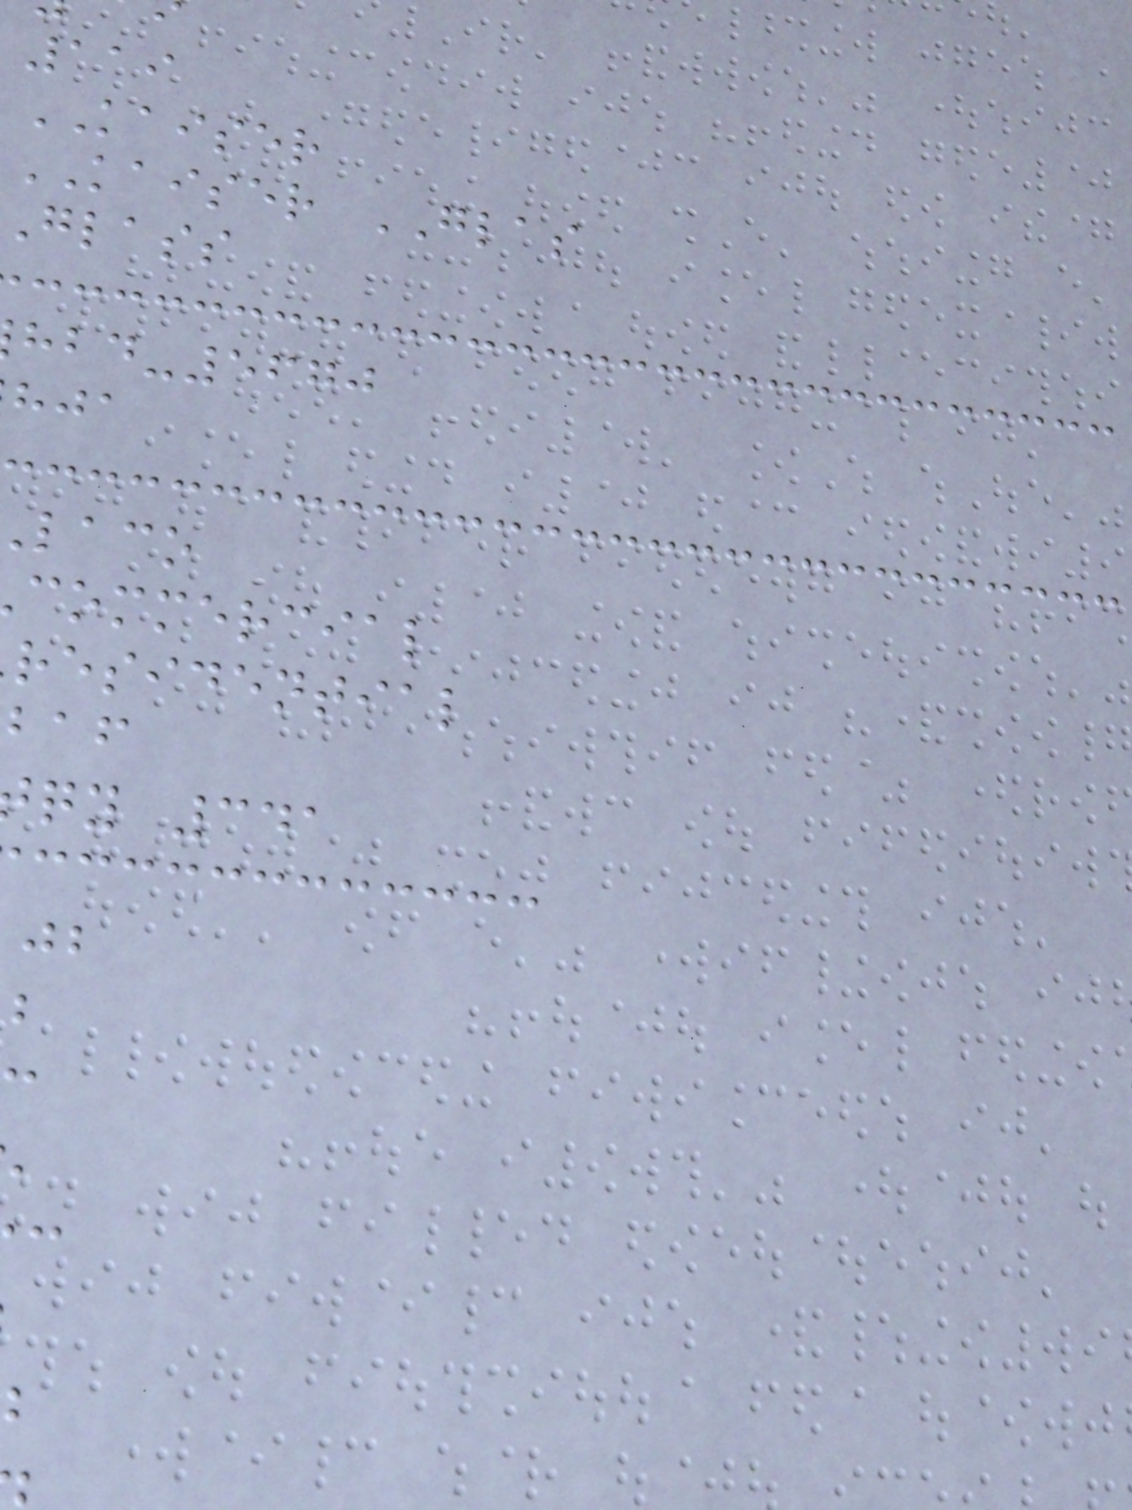119
KAISER
KAISER GLAS
glass
-5670
laco
commercial
residential
qy 341
